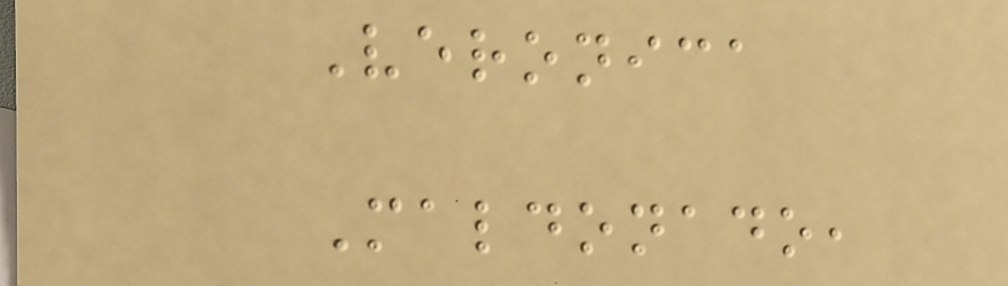Veronica
Maldonado,
